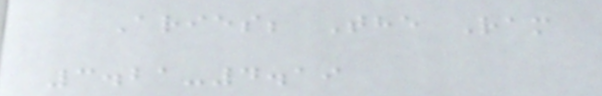Aries; The Ram
3.21-4.19
